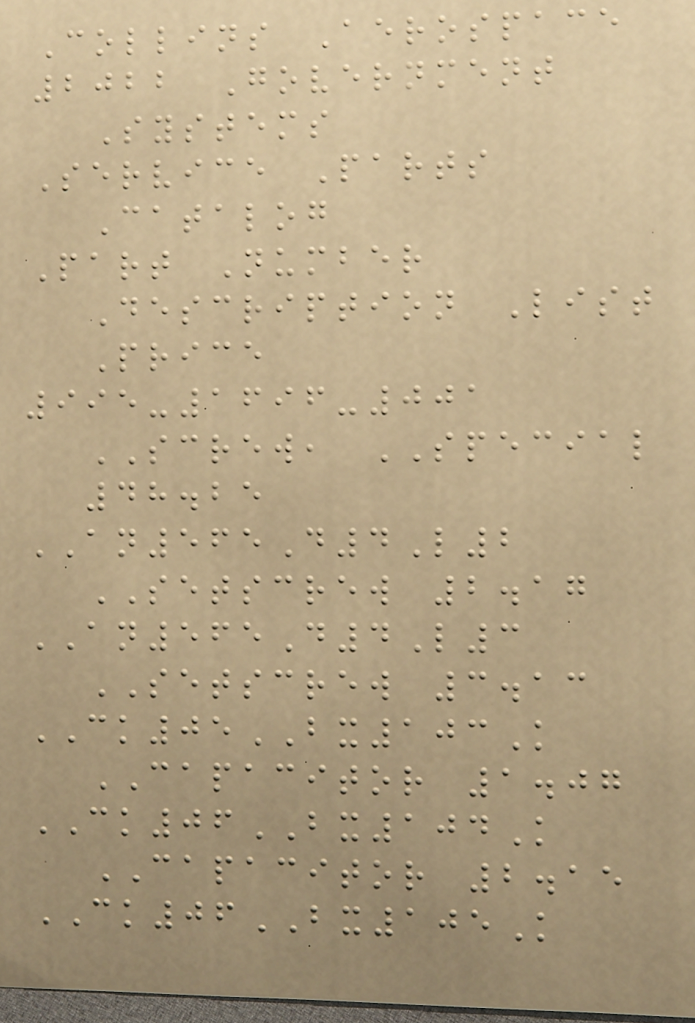Collins Aerospace
2022 Government
Systems
Service Parts
Catalog
Part Number
Description List
Price
995-1696-001
SCREW, SPECIAL
48.25
AN565D4L2
SETSCREW 2.17
AN565D4L3
SETSCREW 3.13
CK05BX103K
CAPACITOR 1.07
CK06BX104K
CAPACITOR 2.15
CK06BX105K
